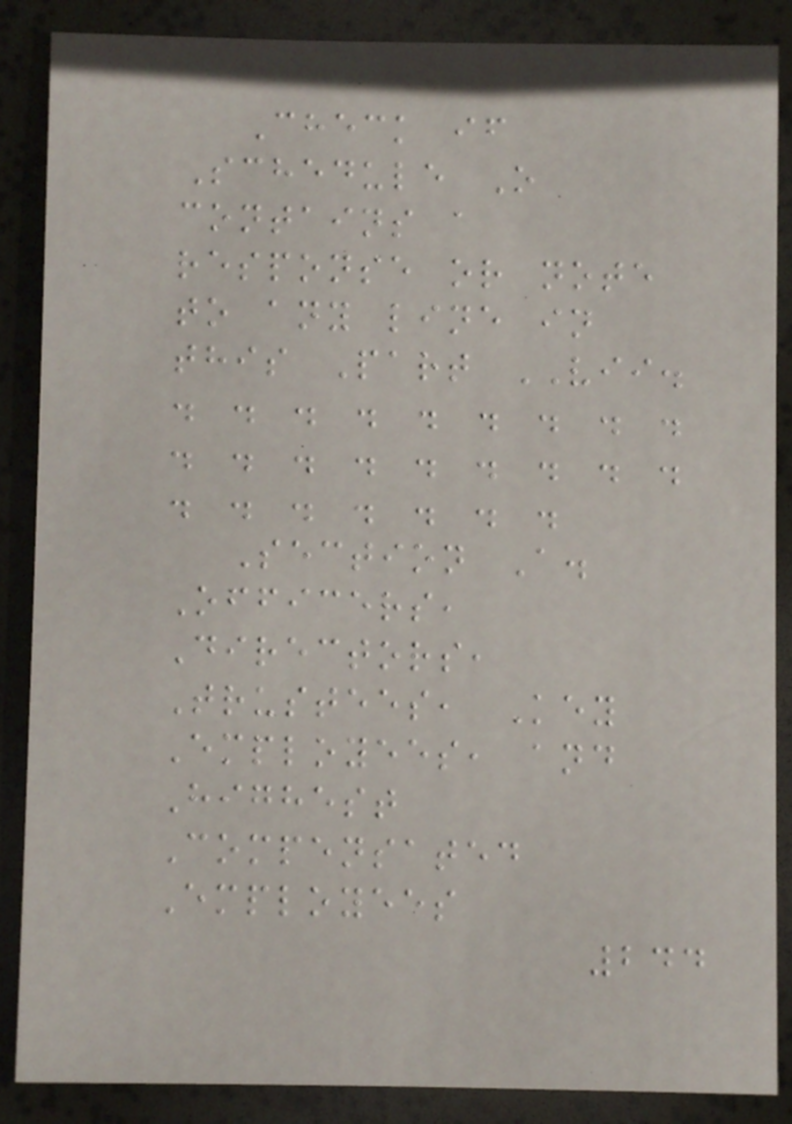Check if
Schedule O
contains a
response or note
to any line in
this Part VII.
. . . . . . . . .
. . . . . . . . .
. . . . . . .
Section A.
Officers,
Directors,
Trustees, Key
Employees, and
Highest
Compensated
Employees
244
